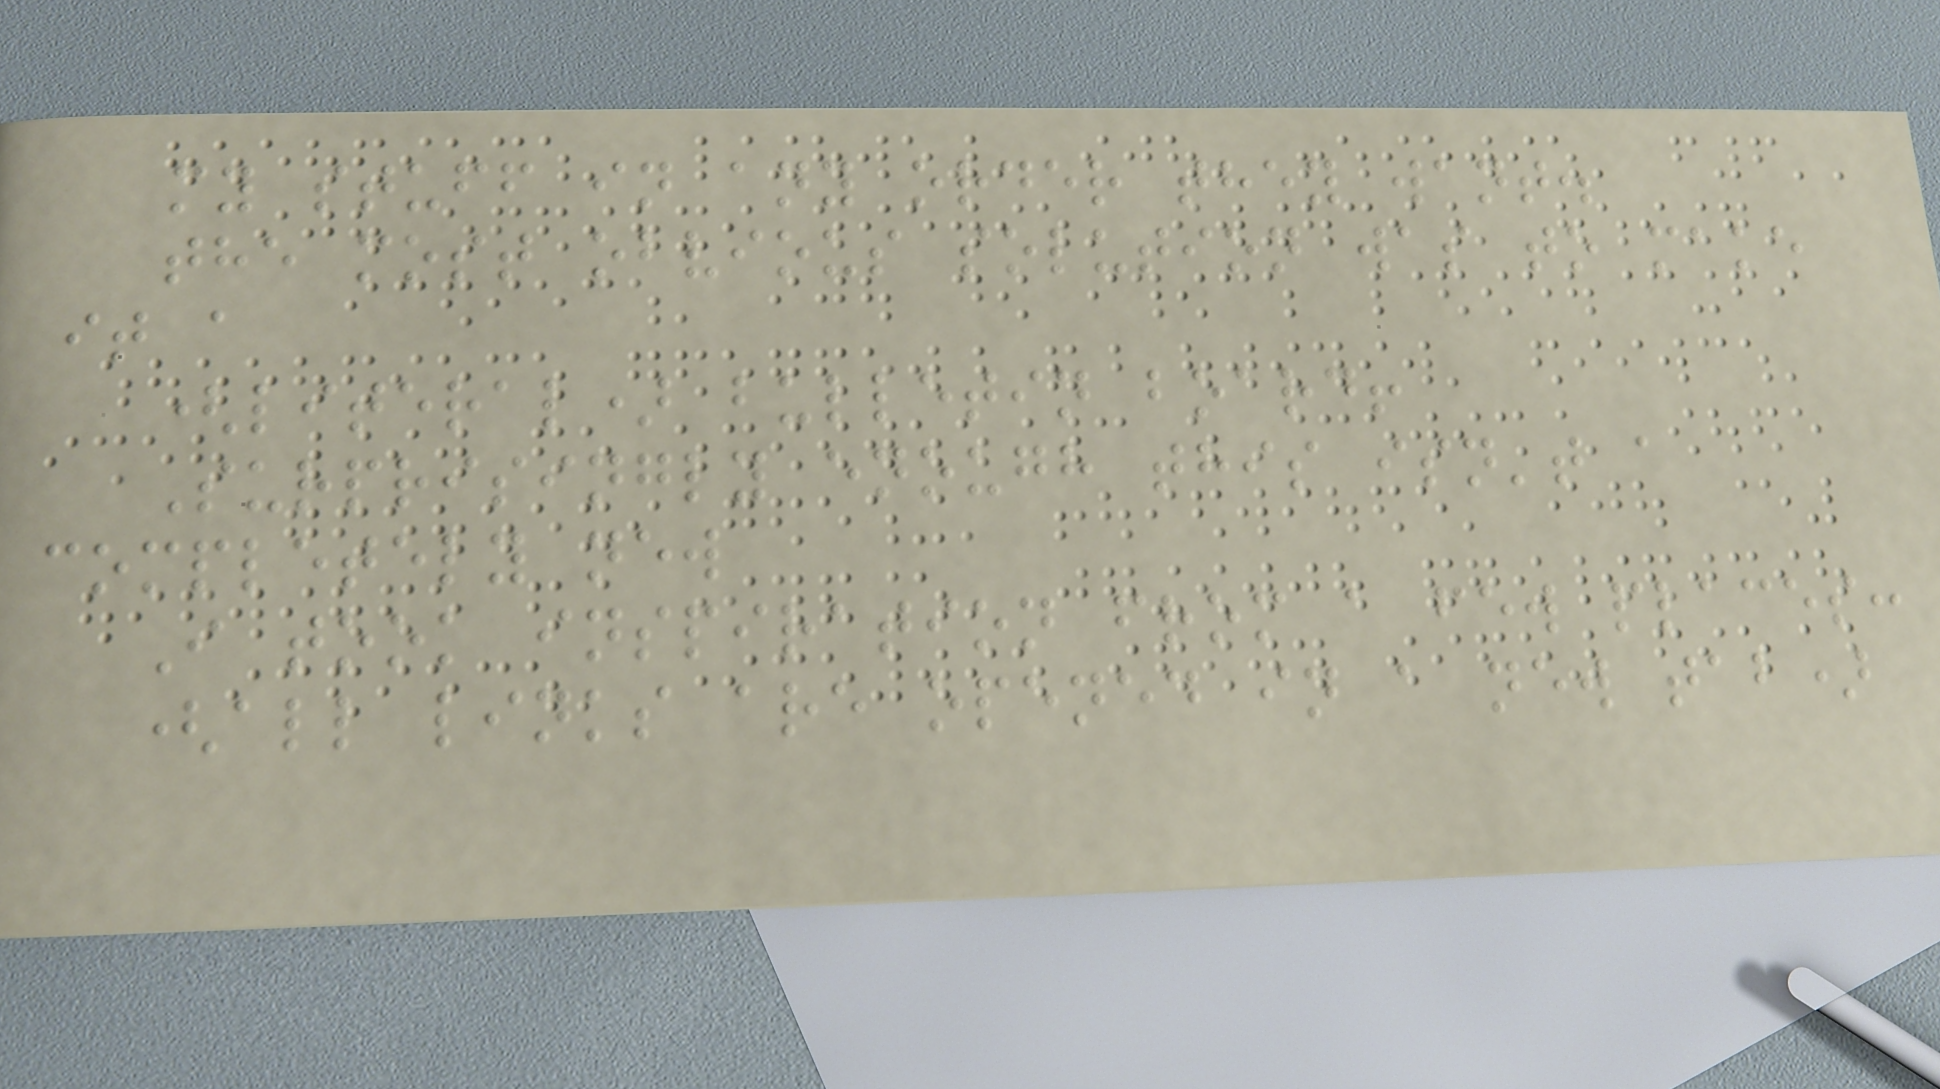my stuff in any order they want.
the most obvious solution was to make
it a
(literal) bulletin board!
Surprisingly enough this isn't a
completely new
I took inspiration from a few places:
(all links are opened in a new tab)
